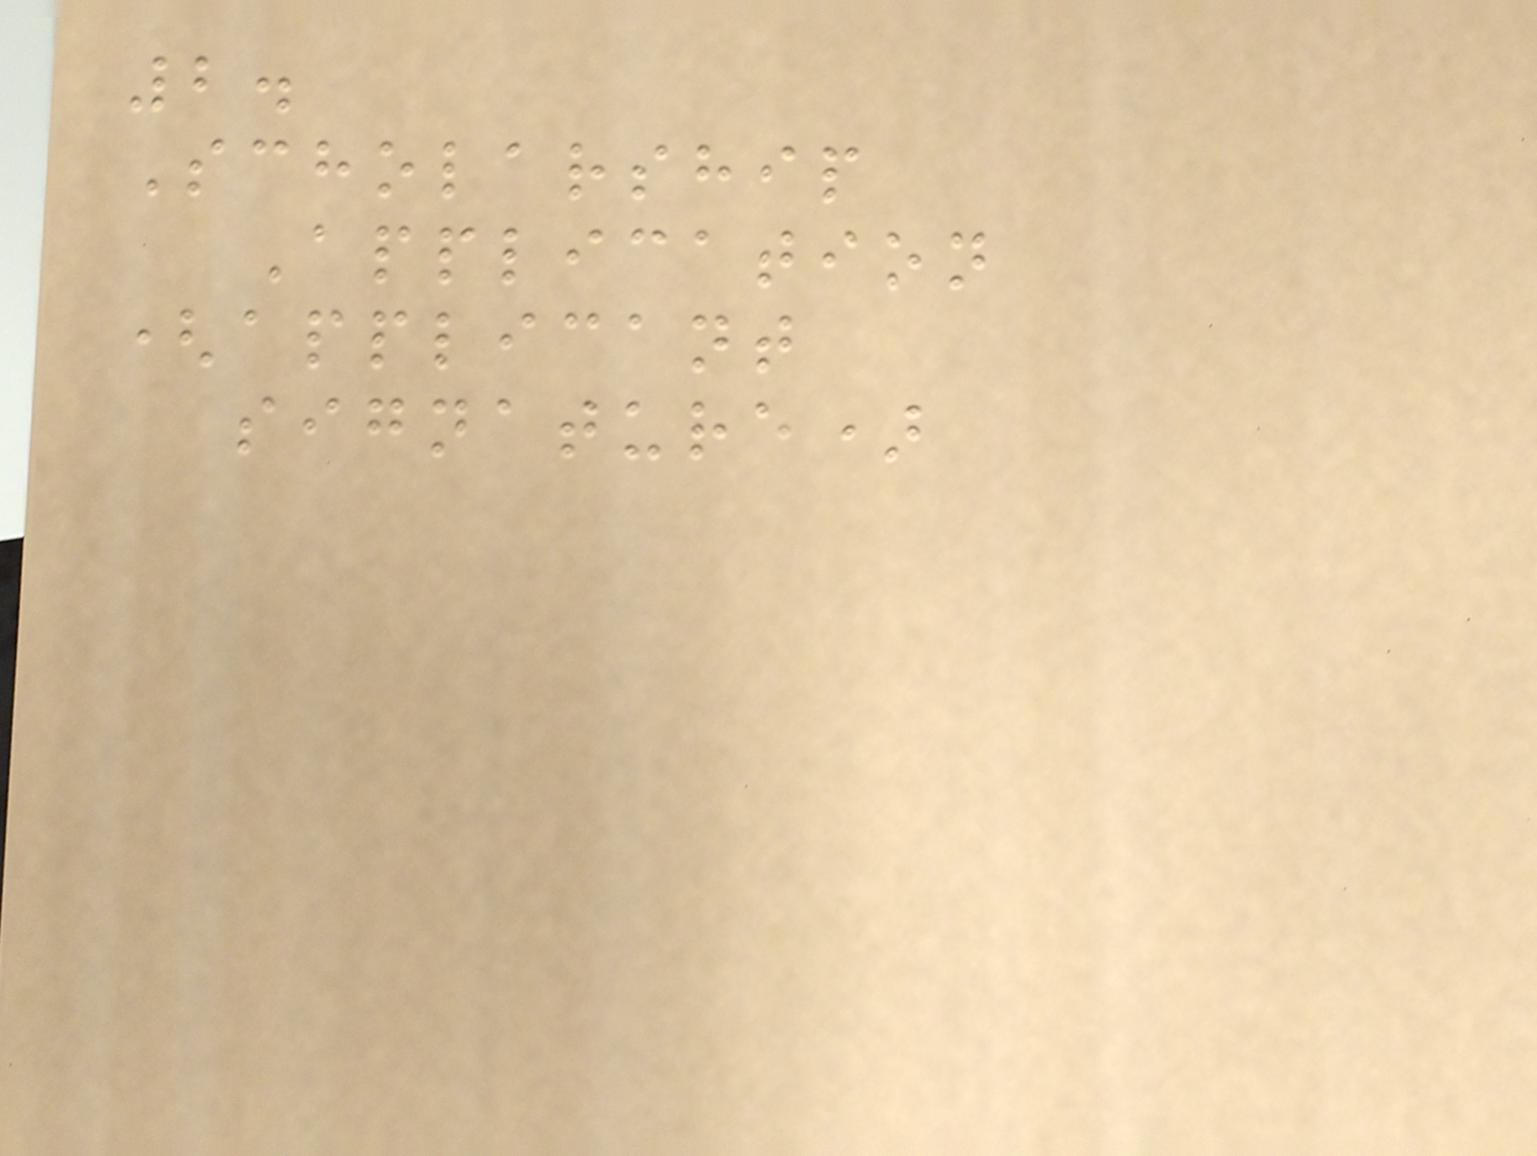2.
Scholarship
Application
(applicant
signature)
